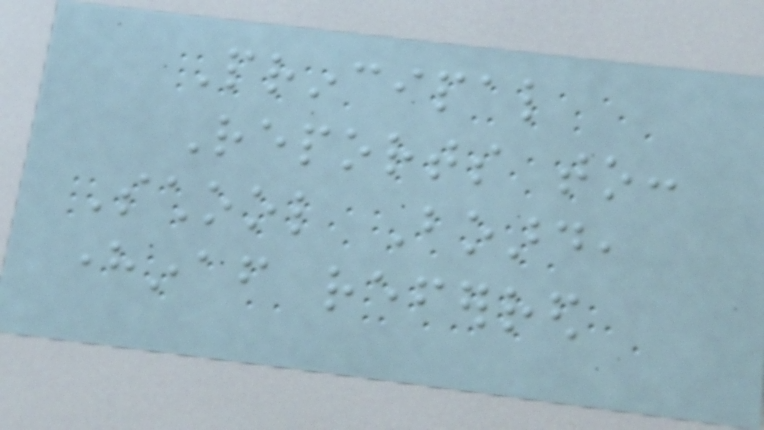Principal
Reports to:
School Board,
hereinafter referred
